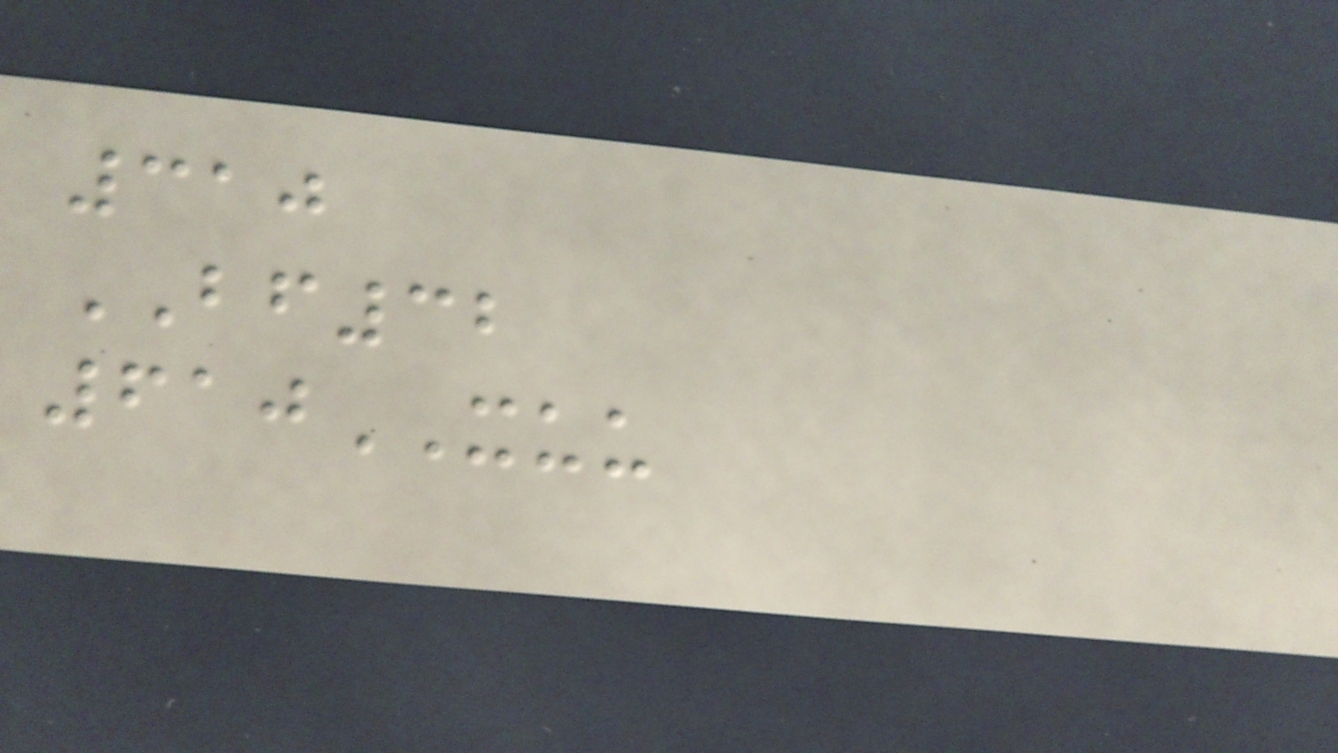310
BF32
610XUU
